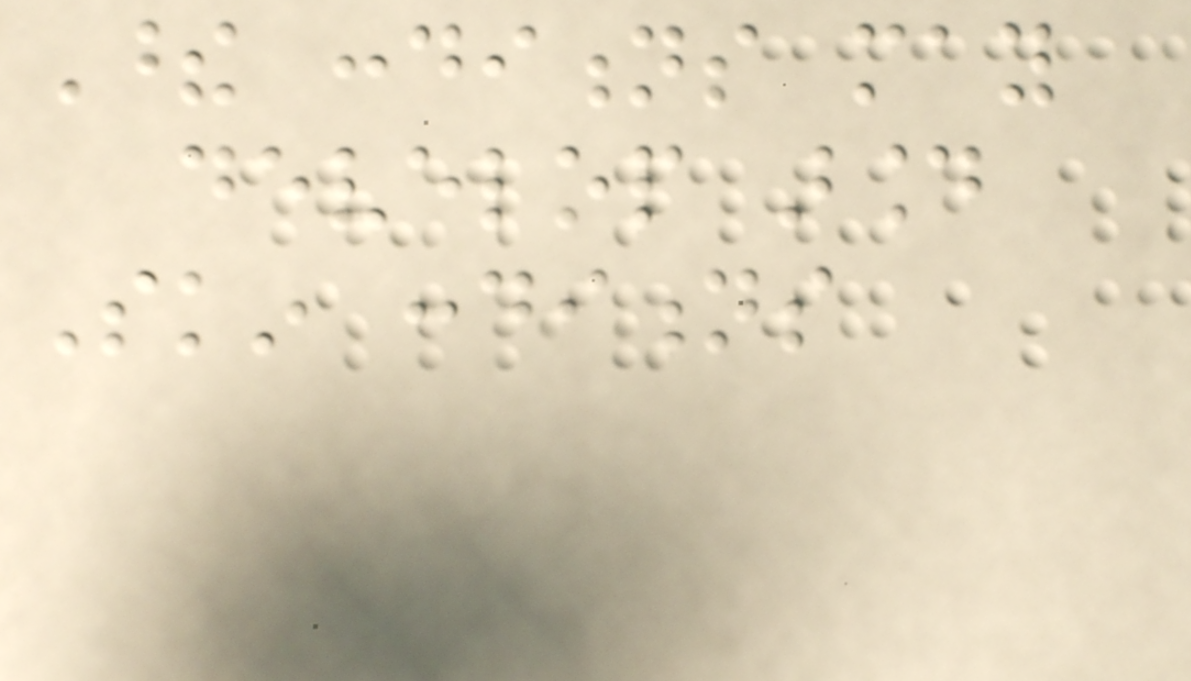These conditions may
develop around
Skin conditions
